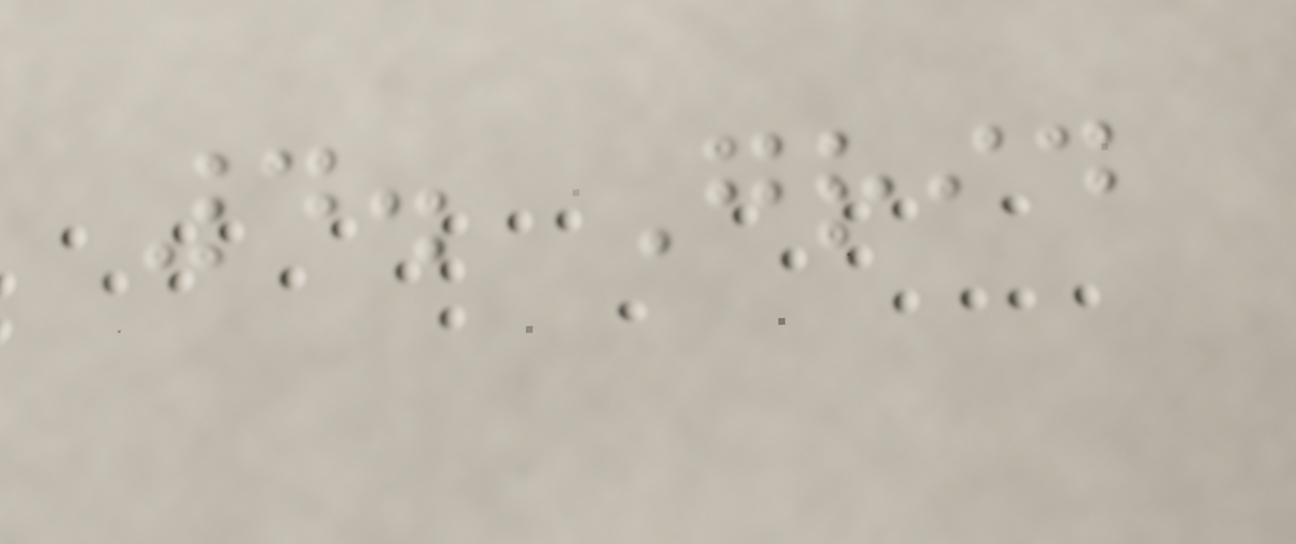4. Grid
